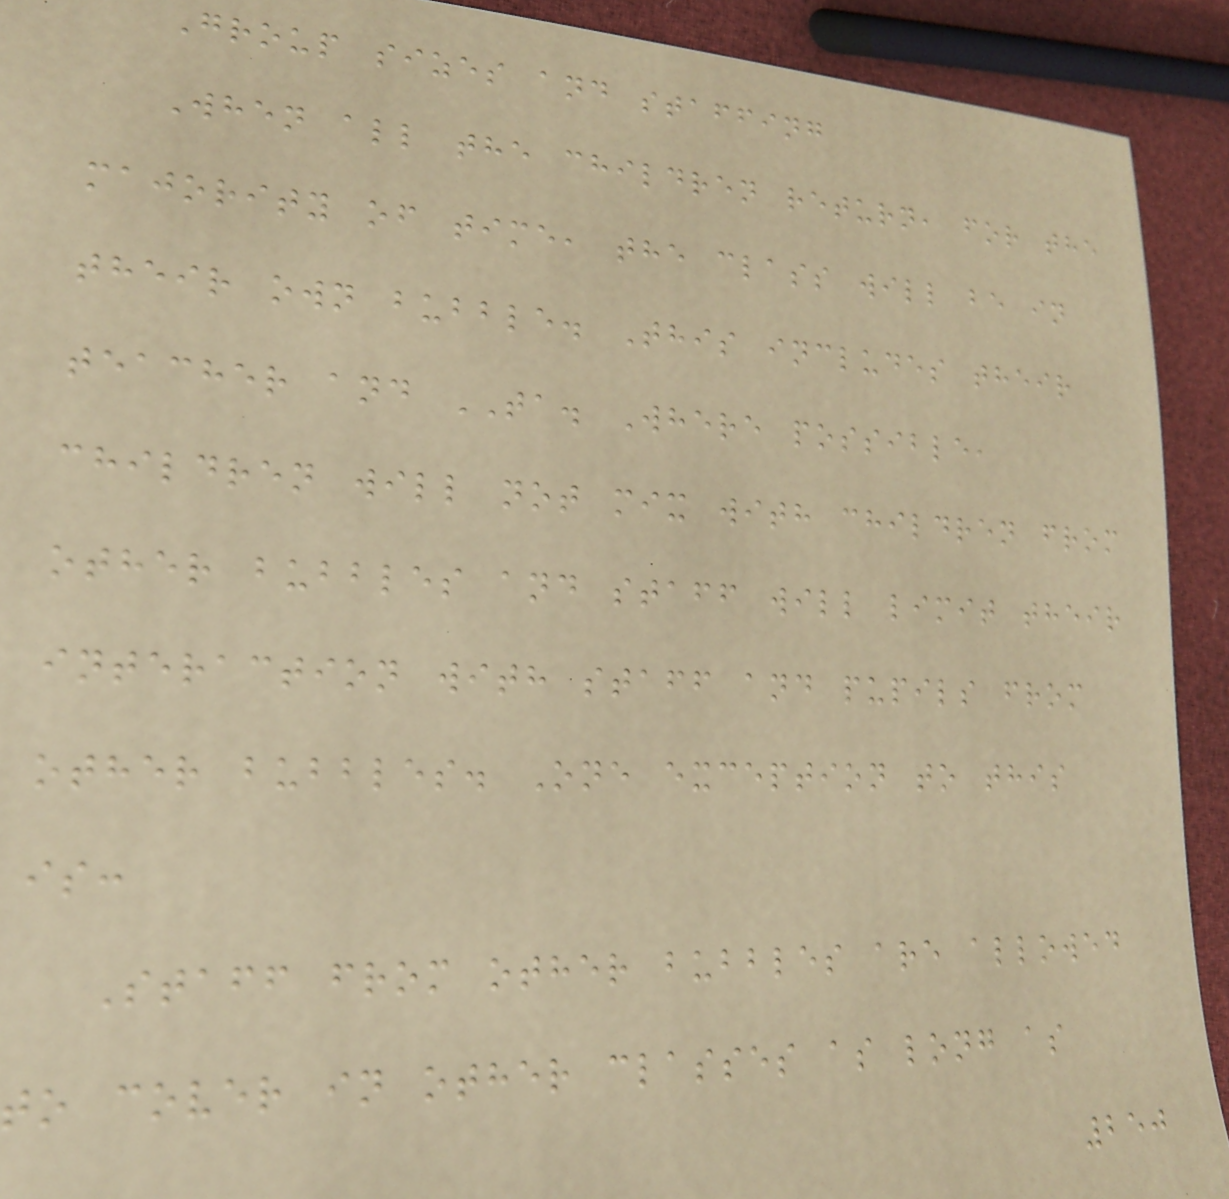Group sizes and staffing
When all the children return, for the
majority of time, the class will be in
their own bubble. This includes their
teacher and TA. Where possible,
children will not mix with children from
other bubbles and staff will limit their
interaction with staff and pupils from
other bubbles. One exception to this
is:
Staff from other bubbles are allowed
to cover in other classes as long as
250
